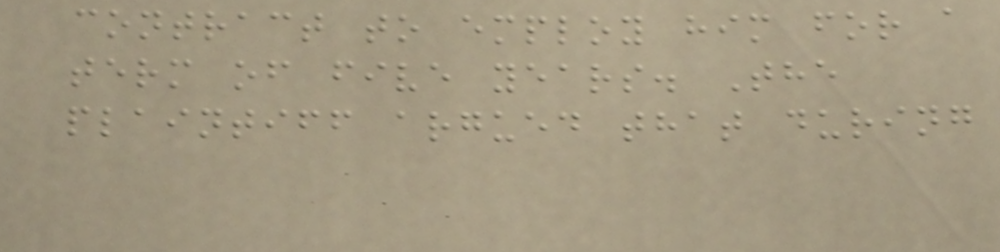contract to employ him for a
term of five years. The
plaintiff argued that during
